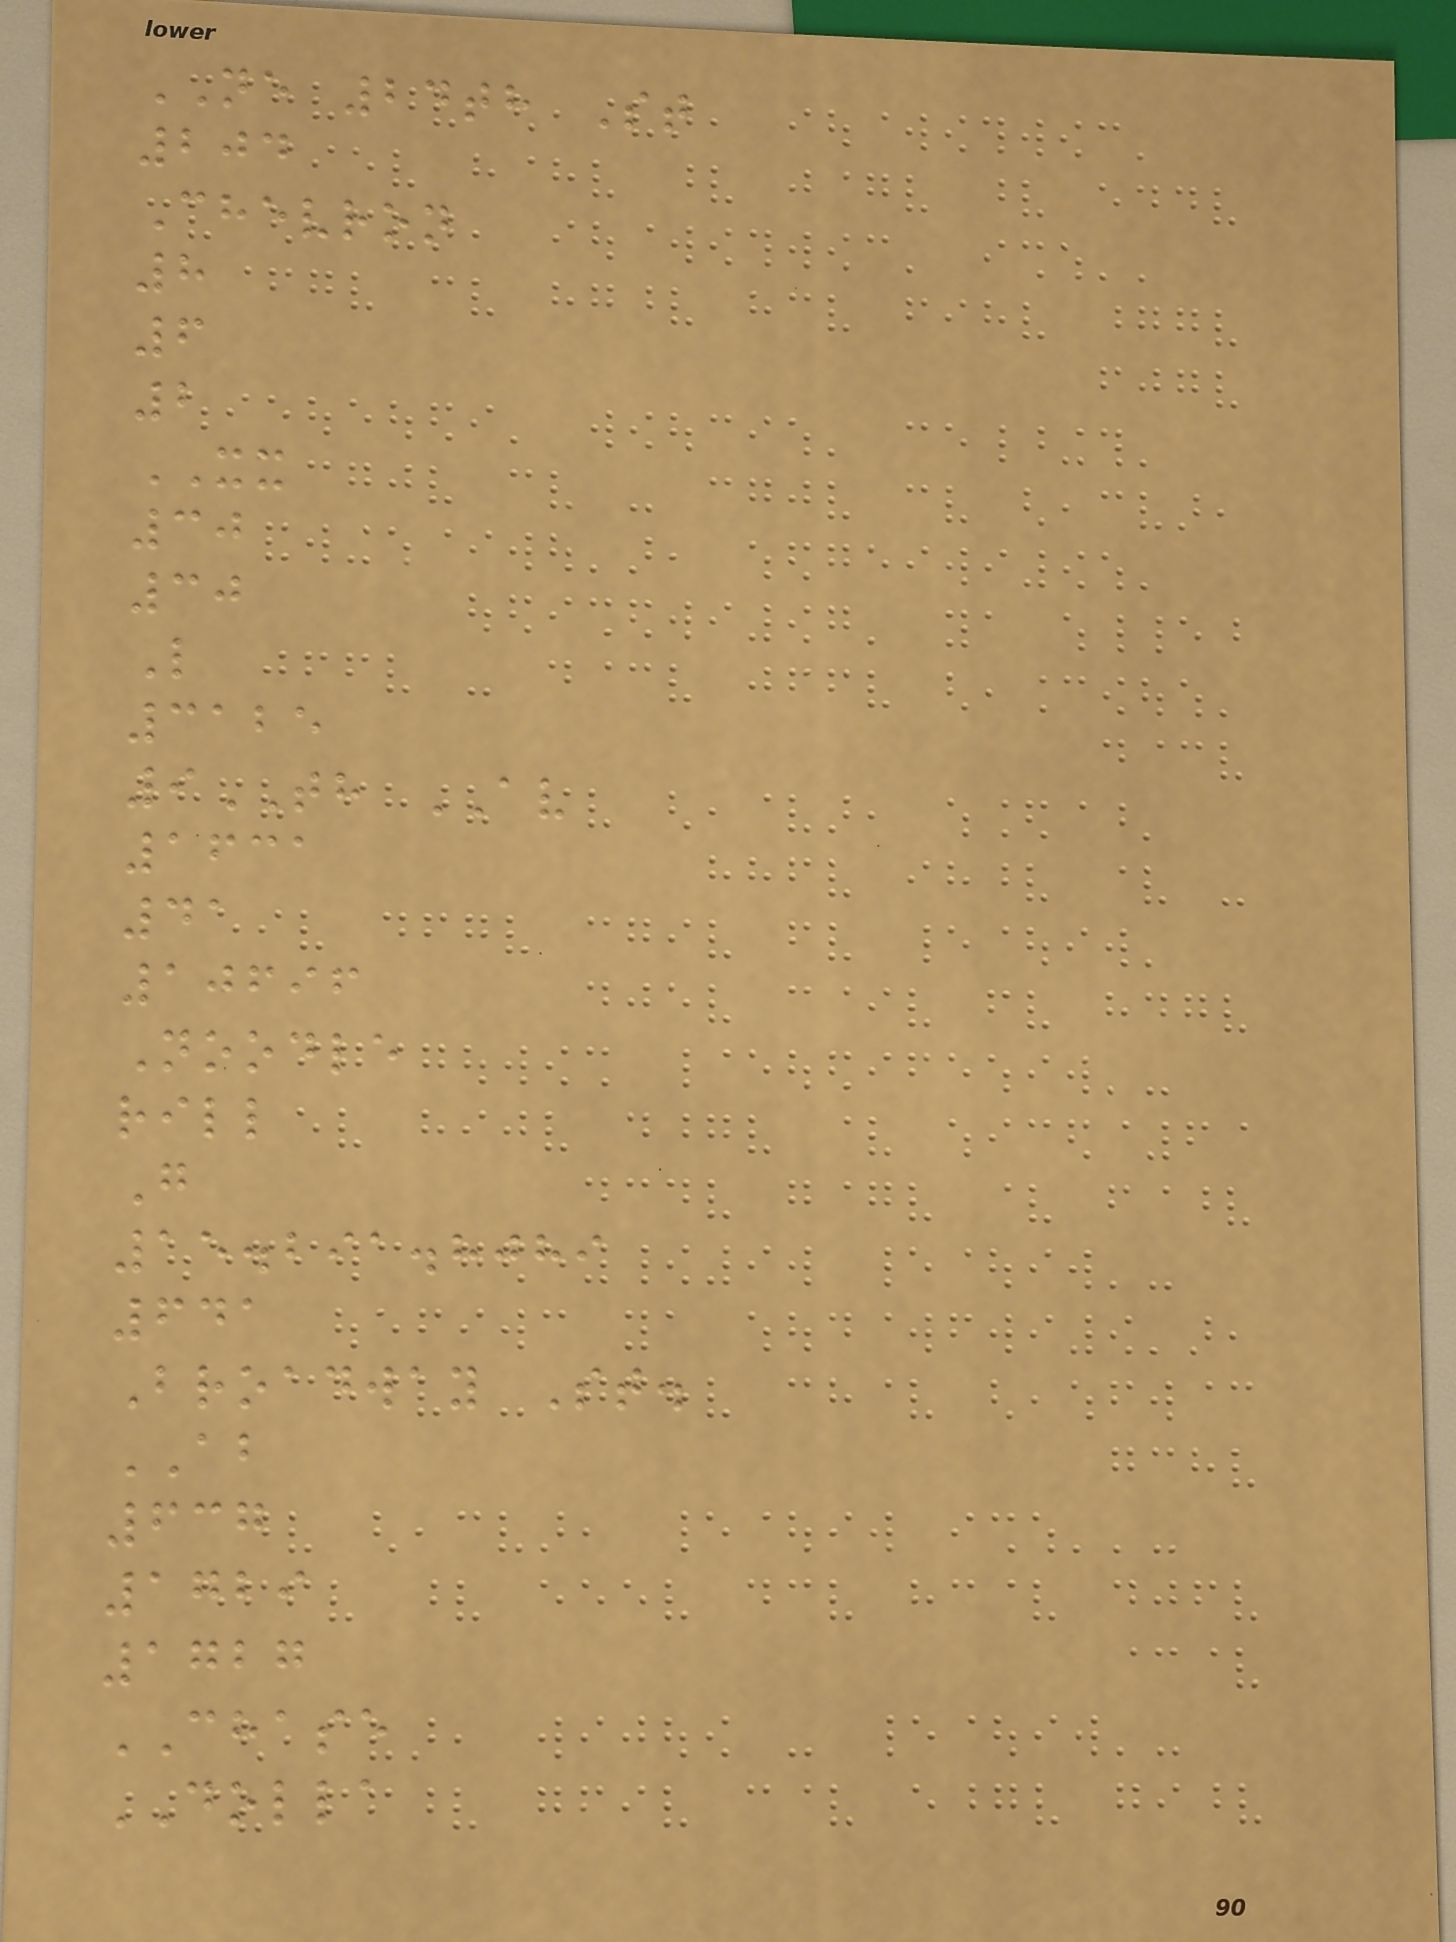NE 24th St
204
Chevron
8
6
2
XX
30
30
L
3125
9TH AV
1631
41
10696
Noodle
rill
G
15.291.8089
641
Broadway St.
AB
637
1729
1727
CHASE
DOLLA
